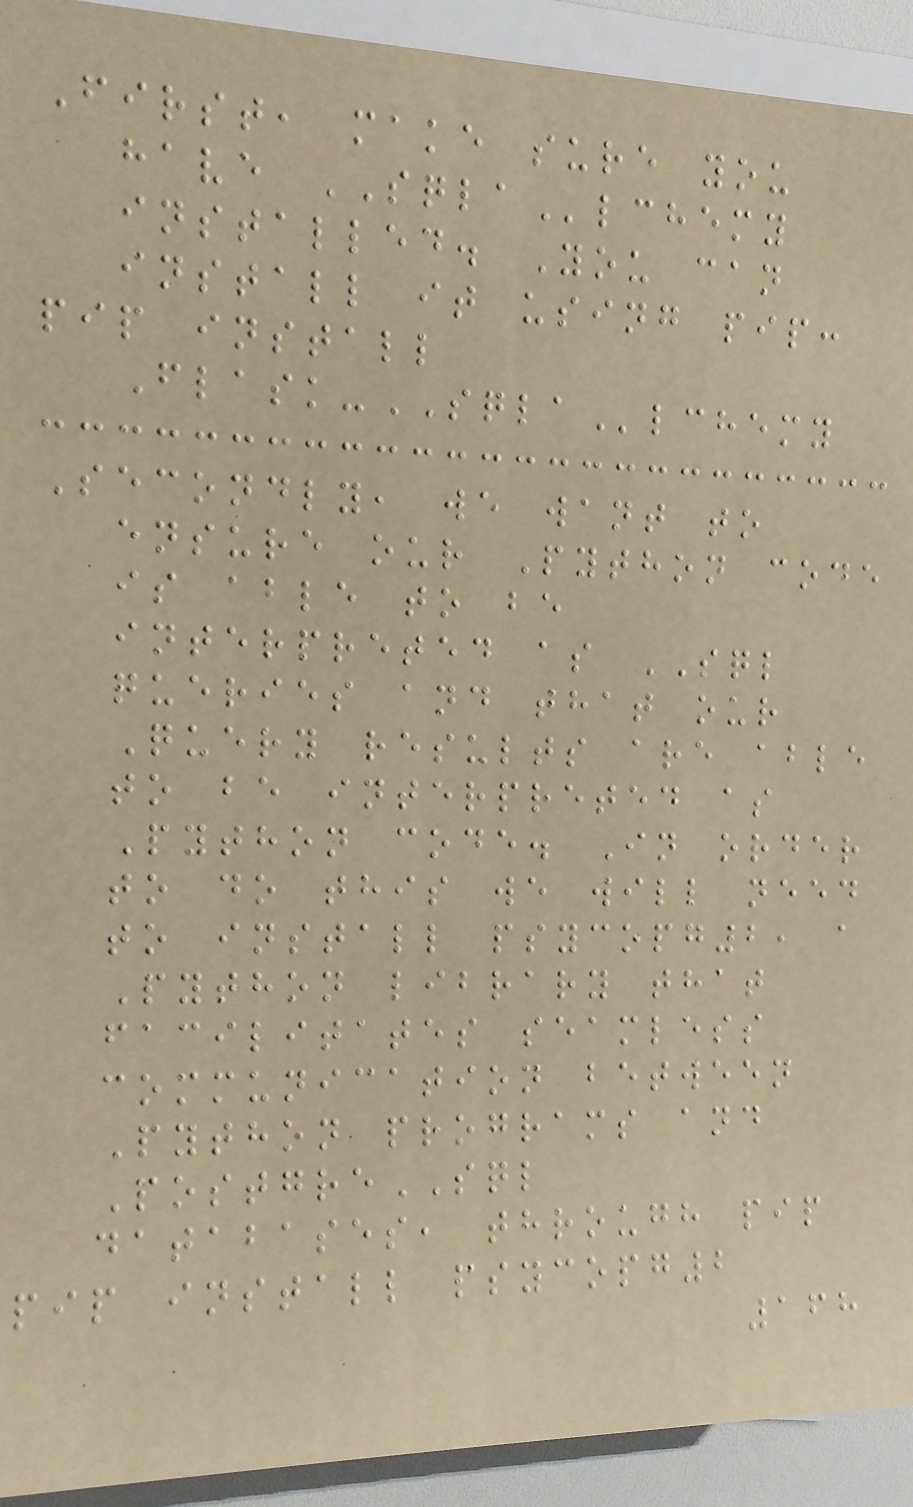First, make sure you
have SQLAlchemy
installed. You can
install it using pip:
pip install
Flask-SQLAlchemy
Secondly, we want to
ensure our Python code
is able to be
interpreted as SQL
queries and that our
Query results are able
to be interpreted as
Python code. In order
to do this we will need
to install psycopg2, a
Python library that
facilitates seamless
communication between
Python programs and
PostgreSQL
databases, through pip
pip install psycopg2
168
